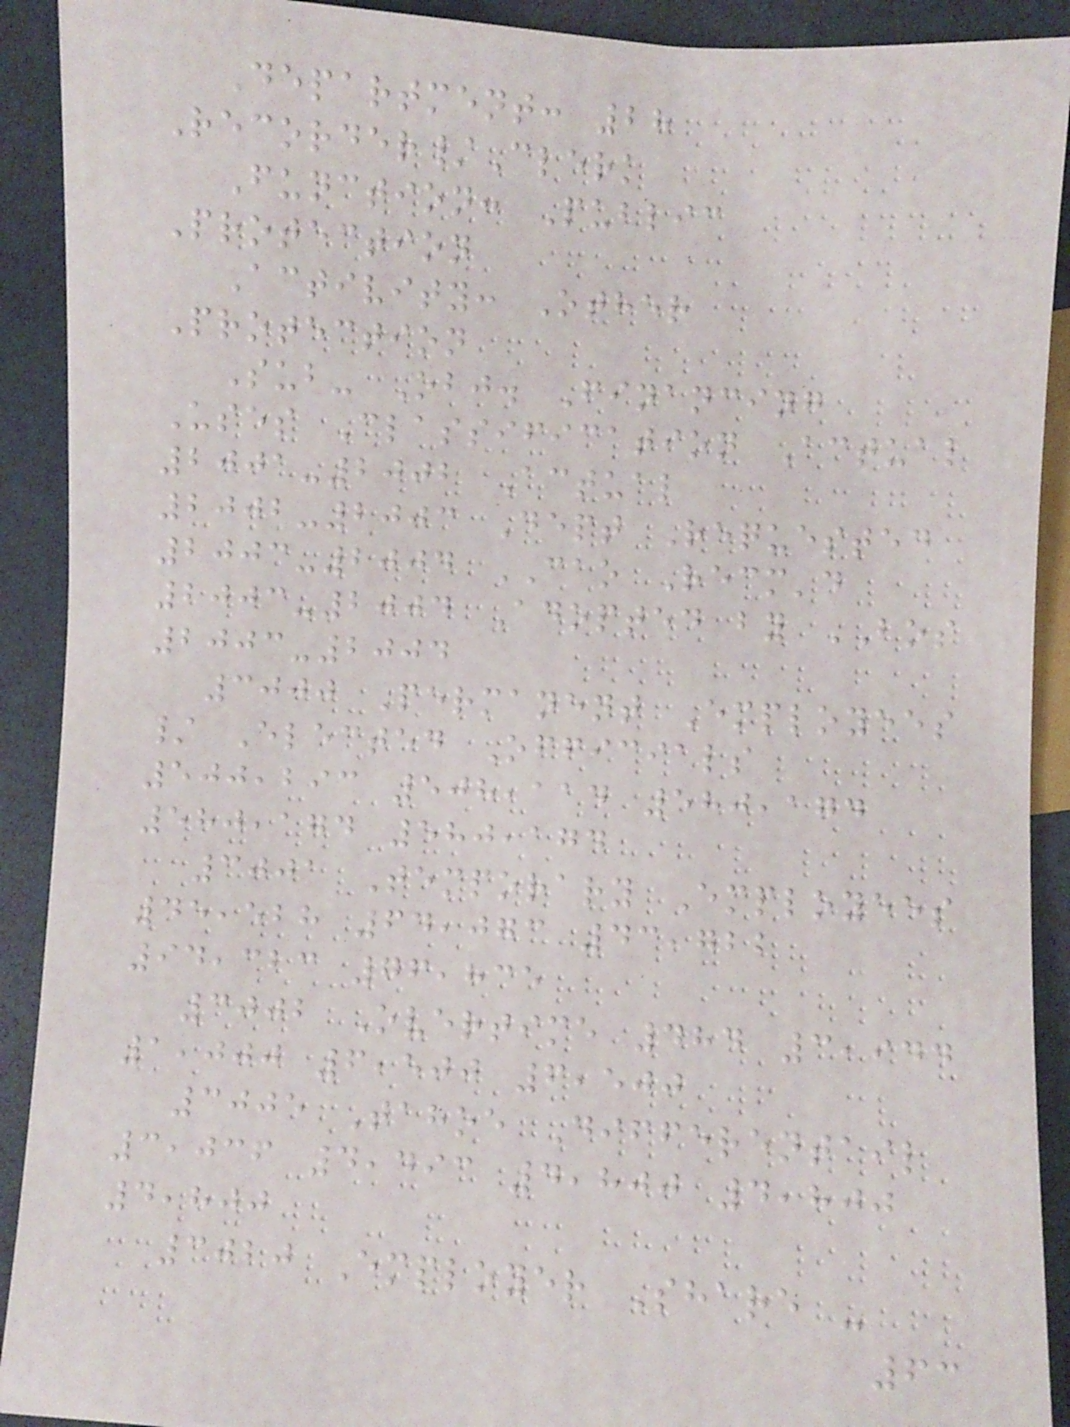Department: 28
Recorder/Clerk
Function: Public
Protection
Activity: Other
Protection
Sub- Obj. Financing
Uses Classification Actual
2001-2002 Actual
2002-2003 Dept Requested
2003-2004 CAO Recm'd
2003-2004 Adopted by BOS
2003-2004
3000 Permanent Employees
/ Elected Officials
500,293 508,114 580,174
580,174 580,174
3001 Temporary Employees
45,528 64,073 43,722
94,323 76,835
3002 Overtime 484 3,944
1,000 6,500 6,500
3005 Tahoe Differentail
3,036 4,493 4,800 4,800
4,800
3020 Employer Share -
63
